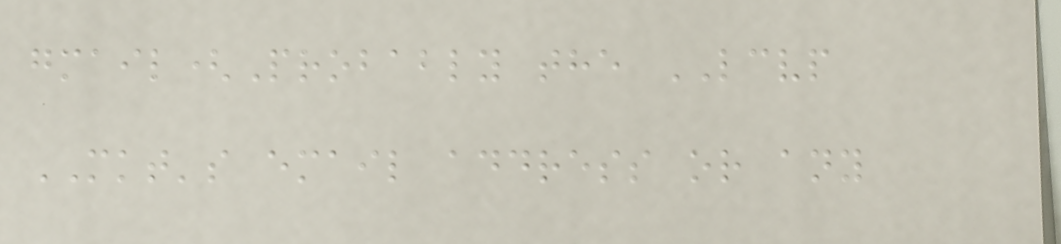gmail(Probably the LCVP
MKT's email address or any
